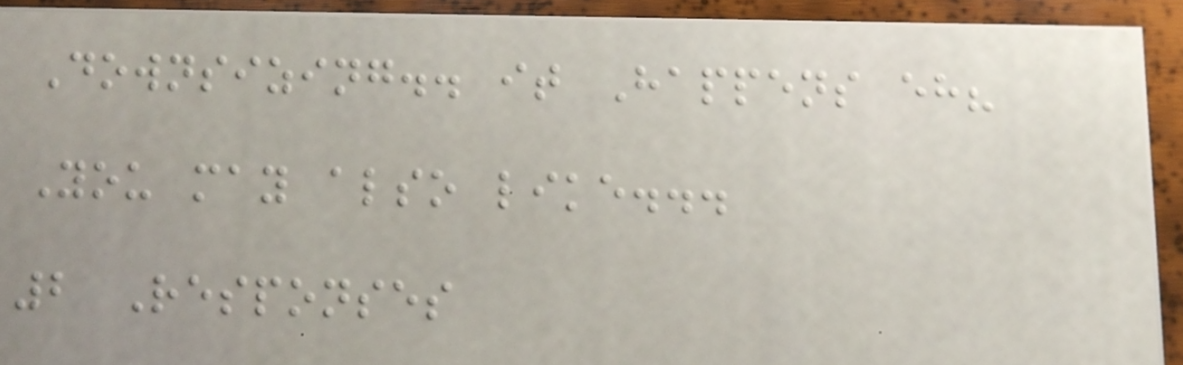Downsizing.. it Happens eh?
You may also like...
2 Responses
